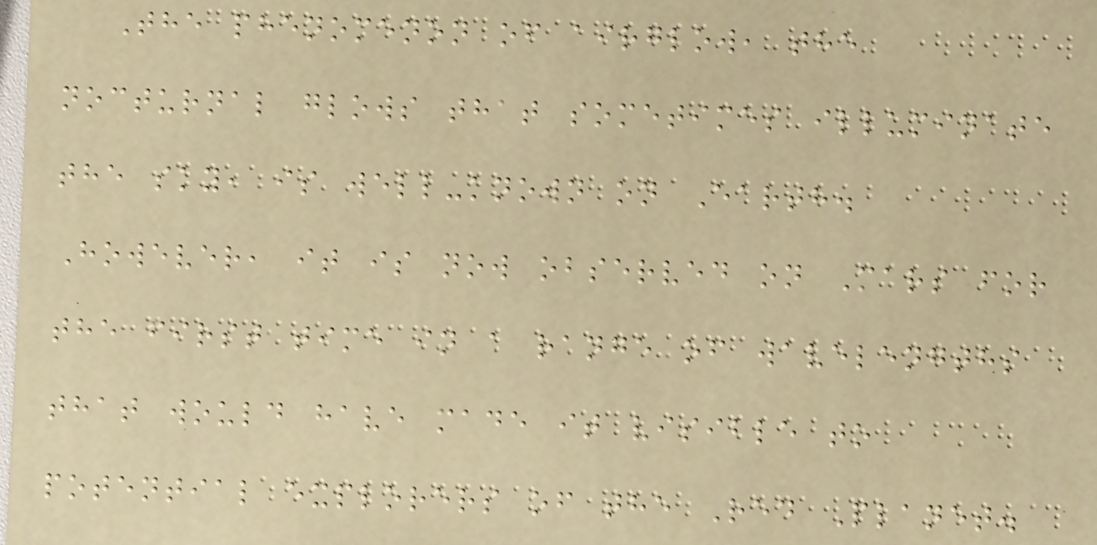The phenomenon of airglow, the
nocturnal glows that sometimes illuminate
the sky, is well-known on Earth.
However, it is now observed on Mars for
the first time in a range of wavelengths
that would have made it visible to
potential explorers of the Red Planet.
